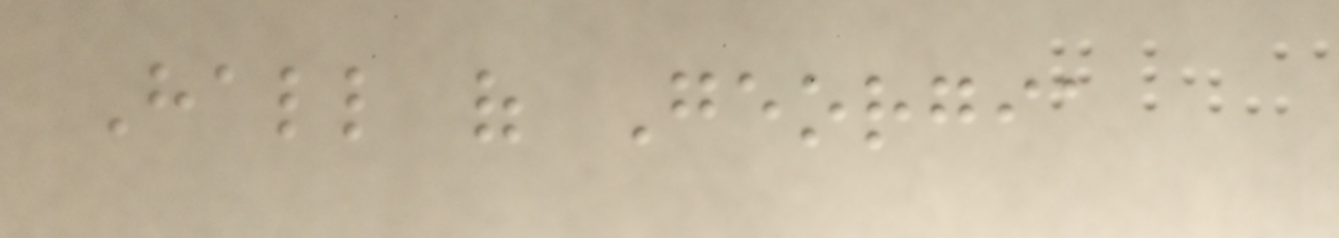Hall of Georgia
